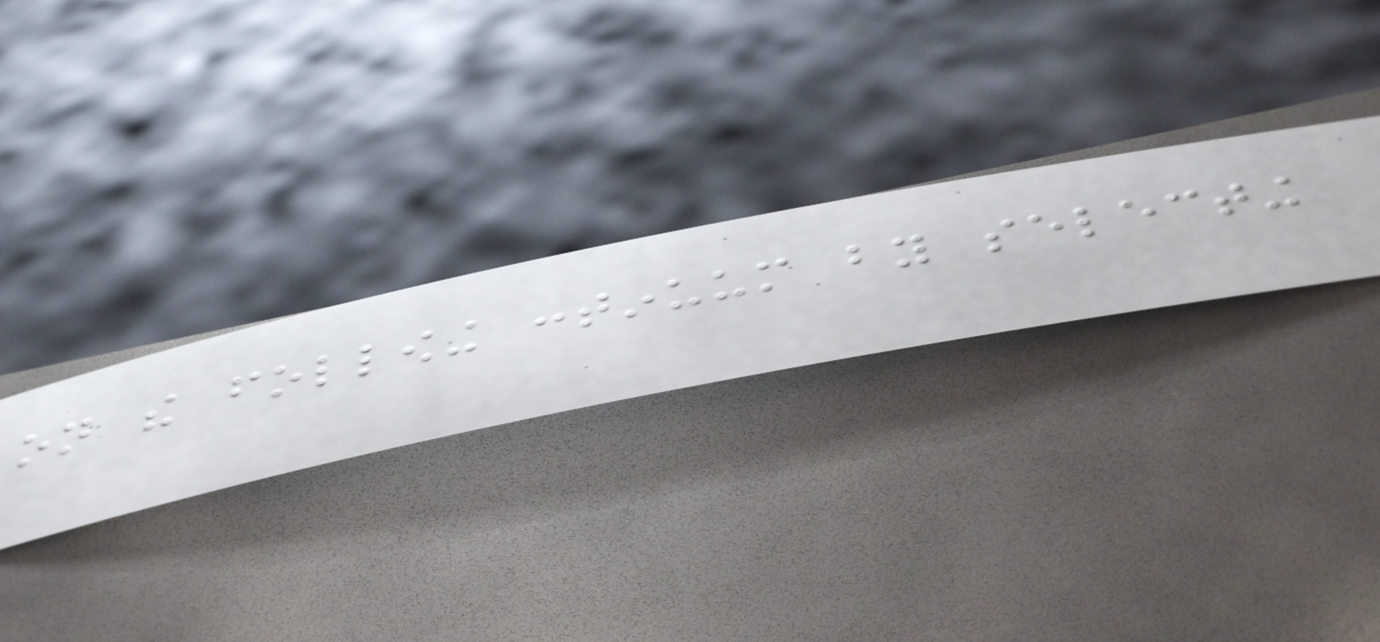on the following continuum by selecting
